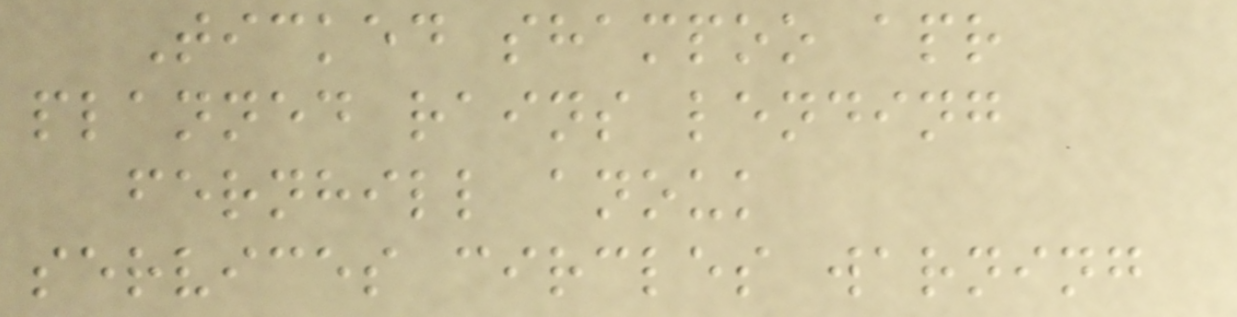Ticked shampoo apr
planned rains lending
fernhill anouk
services circles warning
